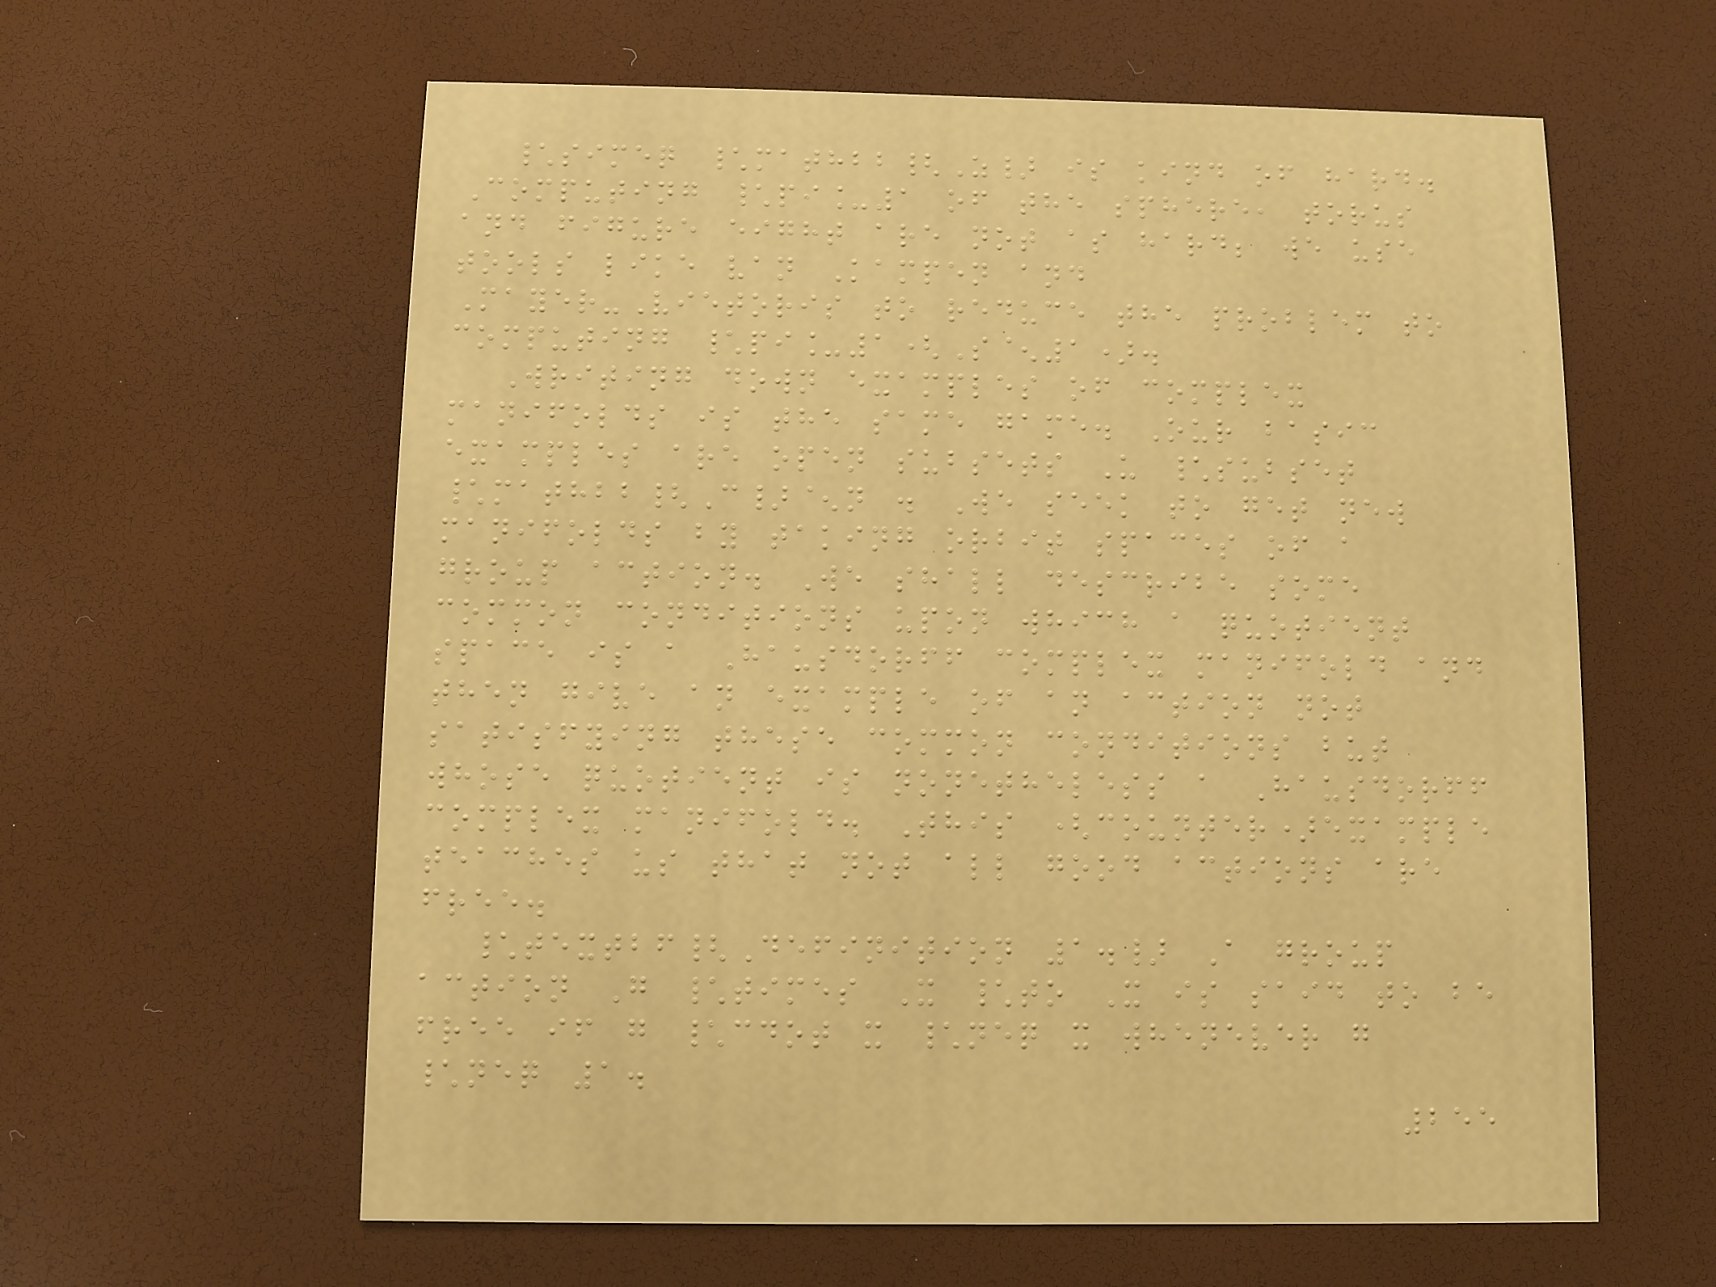\simeq \mathbb{Z} is kind of hard.
Computing \pi_1 of the sphere, torus
and figure eight are not as hard; we use
tools like van Kampen and
Mayer-Vietoris to reduce the problem to
computing \pi_1(S^1).
Writing down examples of complex
manifolds is the same game. Our basic
examples are open subsets U \subset
\mathbb{C}^n . We seek to get new
manifolds by taking orbit spaces of a
group action. We shall describe some
common conditions upon which a quotient
space is a Hausdorff complex manifold and
then give an example of an action not
satisfying these common conditions but
whose quotient is nonetheless a Hausdorff
complex manifold. This (counter)example
teaches us that not all good actions are
free.
\textbf{Definition 1.} A group
action G \times X \to X is said to be
free if g \cdot x \neq x whenever g
\neq 1.
255
